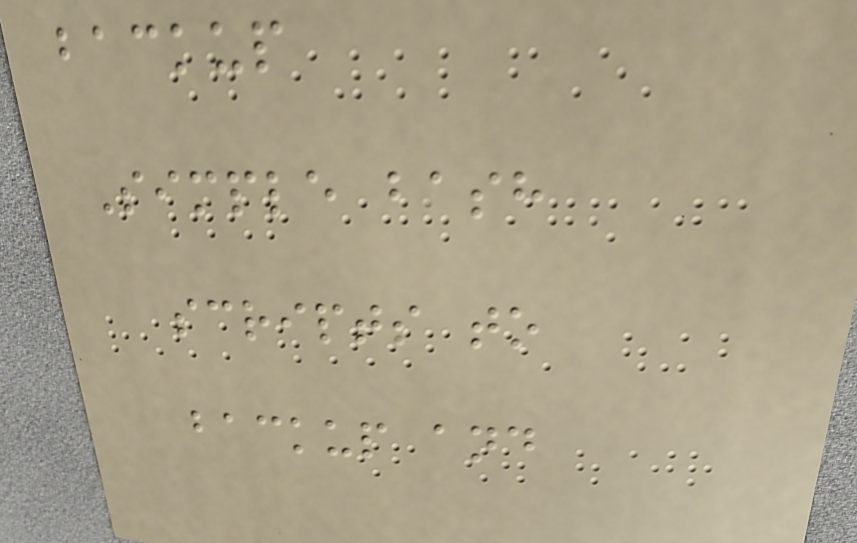backup
Simple bash
scripts to
backup and
